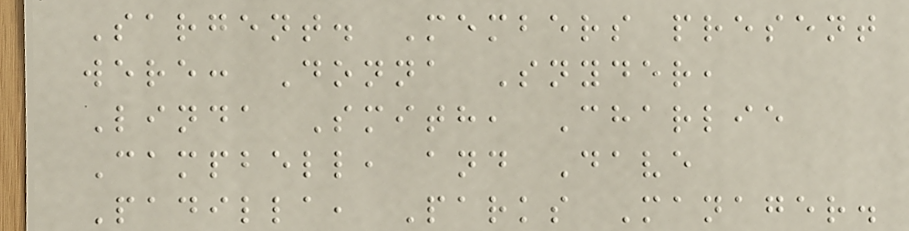Sargent. Members present
were: Donna Snyder,
Linda Smith, Charlie
Campbell, and Dave
Padilla, Parks Manager.
